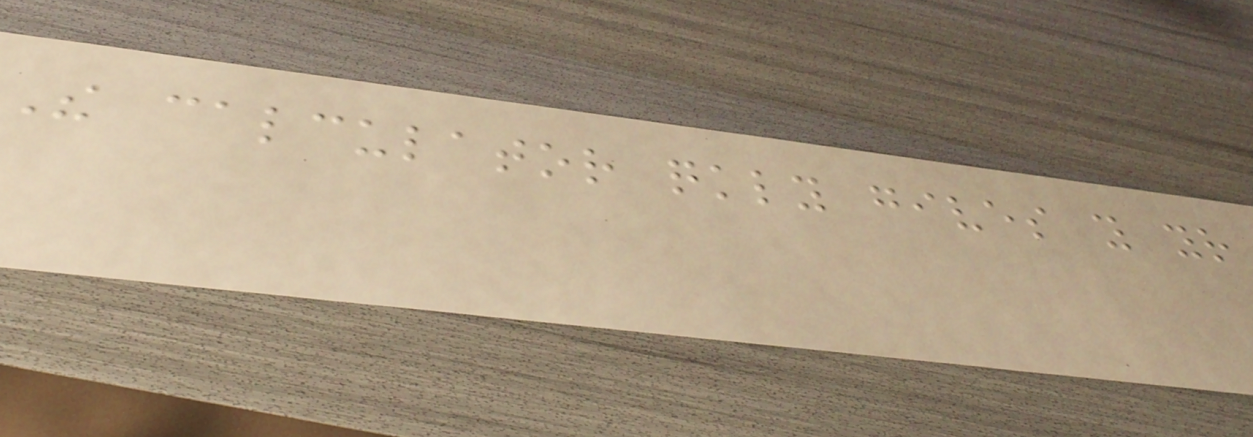The calculator quickly gives you your
